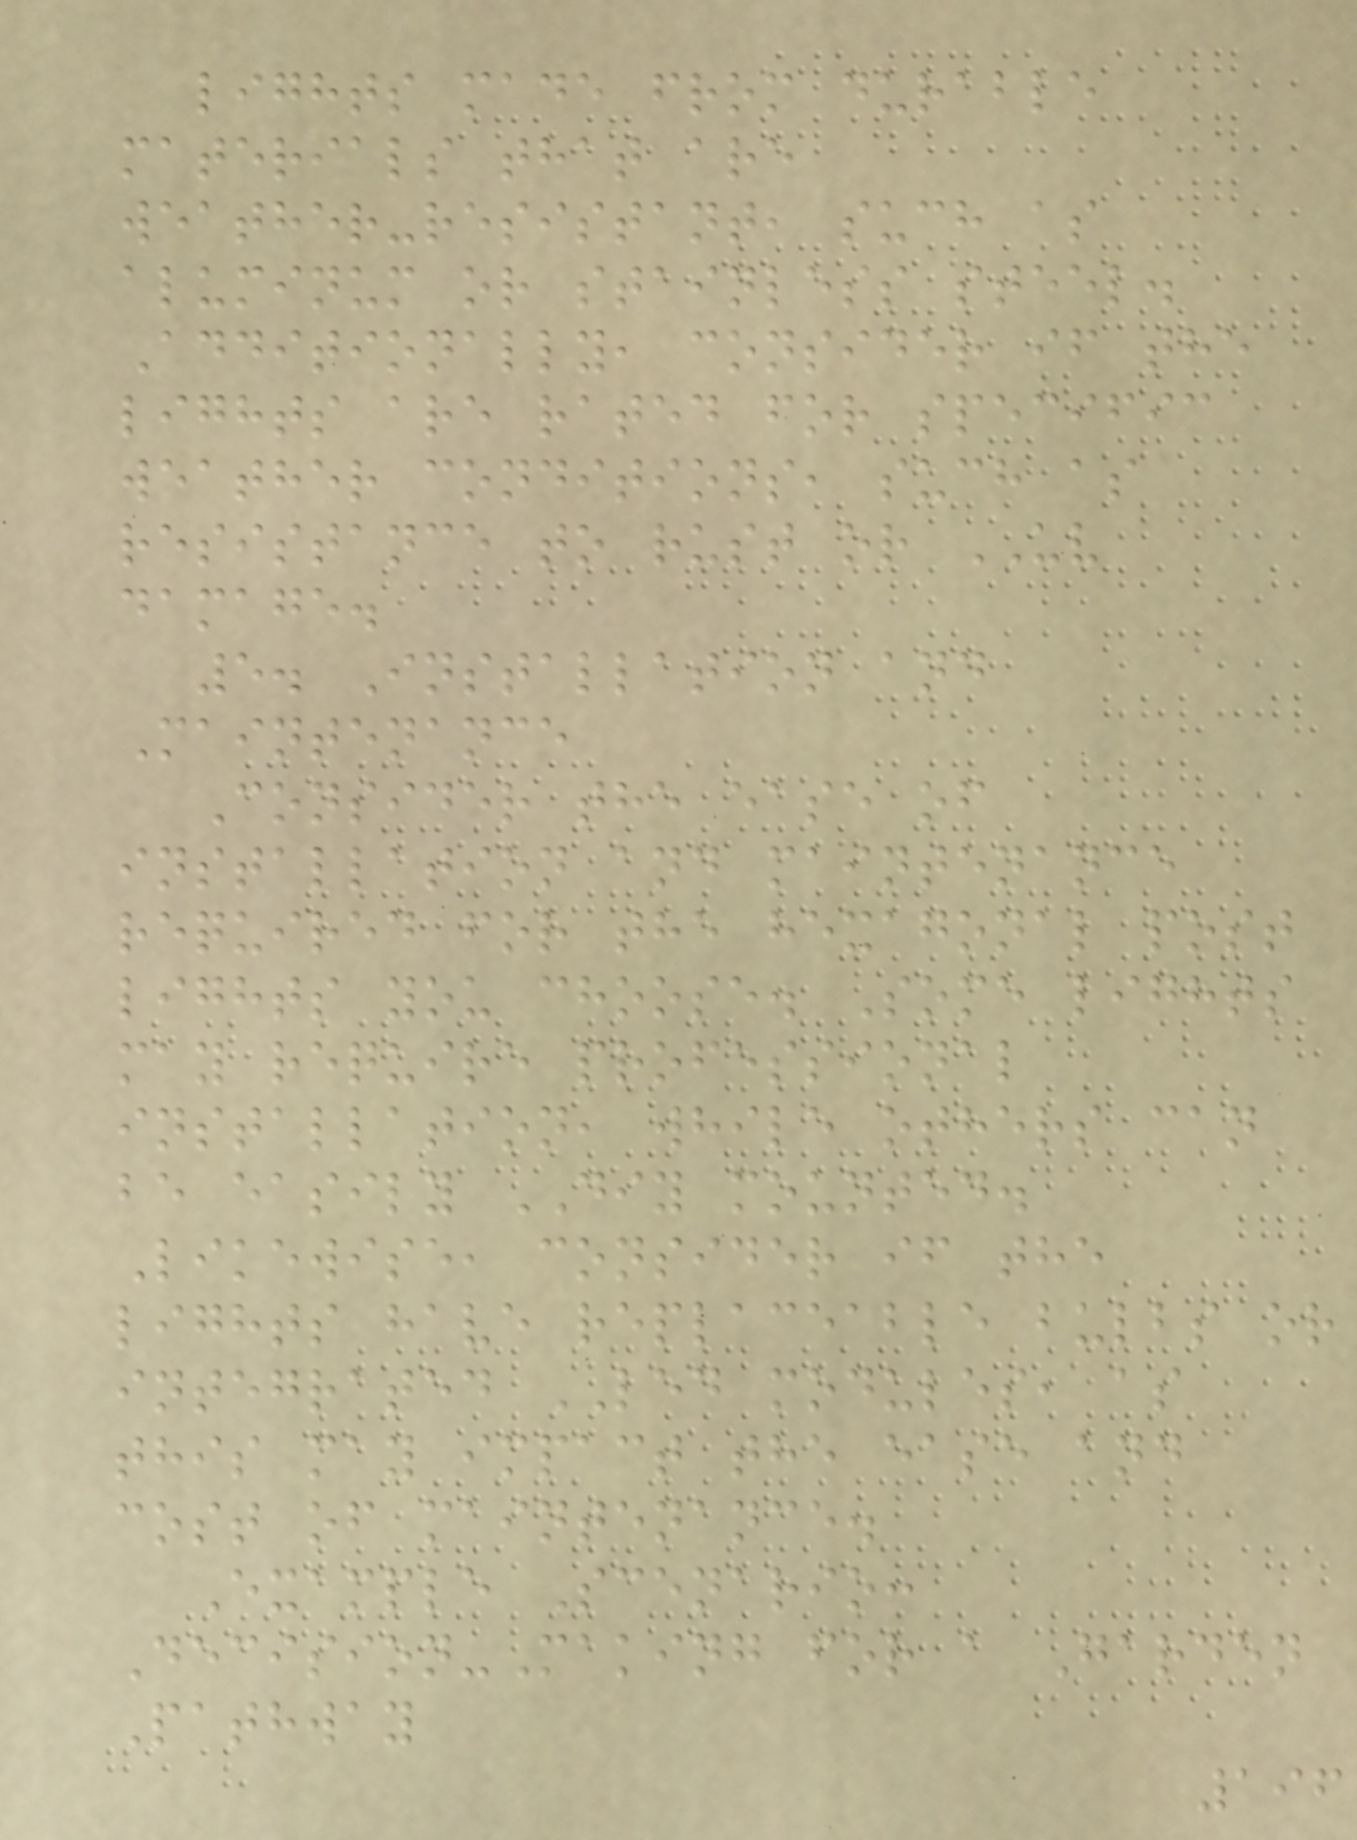lights made from durable
materials that are
weather-resistant, such as
aluminum or stainless steel.
Additionally, consider if the
lights are rated for specific
weather conditions, such as
resistance to rust or UV
damage.
5. Installation and
Maintenance
Consider the ease of
installation and maintenance
required for the hexagonal post
lights you choose. Some lights
may require professional
installation, while others can
be easily DIY mounted.
Likewise, consider if the
lights have replaceable bulbs or
integrated LED modules, as
this may impact the ease and
cost of maintenance.
Example Scenario:
Decision-Making for a Garden
Pathway
196
